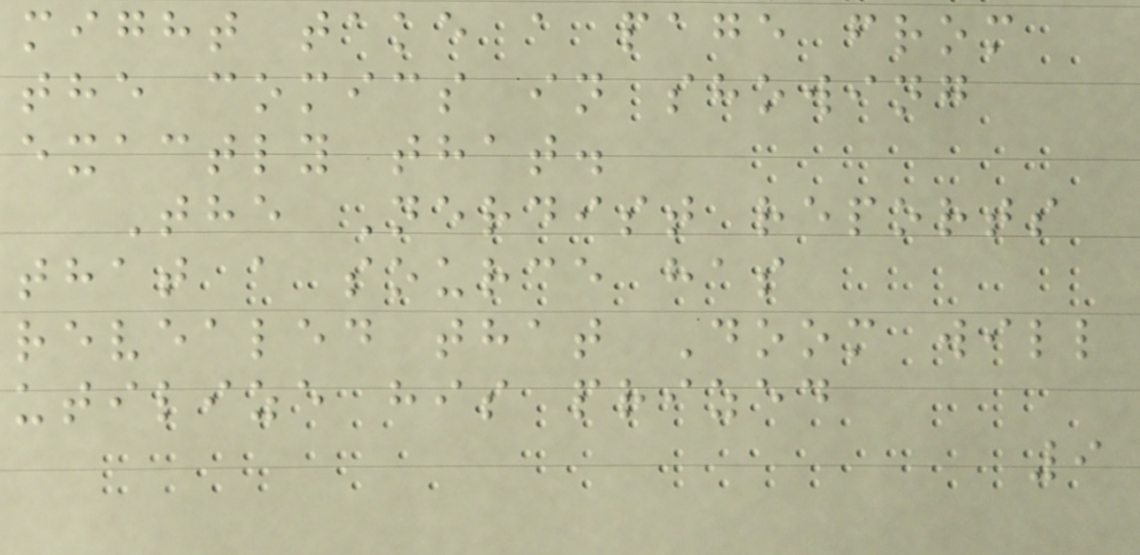might take a page from
the comics in showing
exactly that.
The Nerdist reports
that a source has
revealed that Doom will
utilize his prized
9
